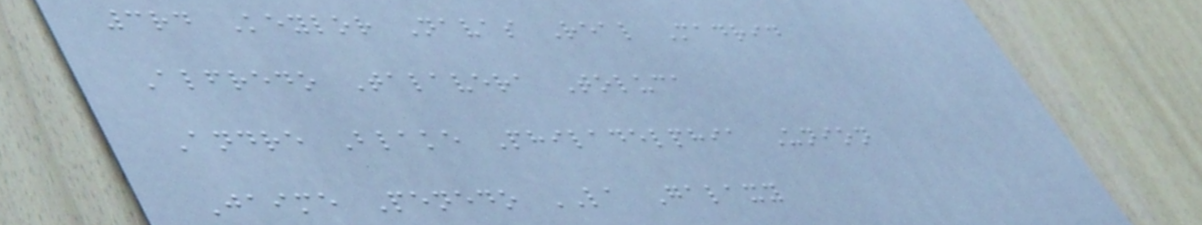3rd Keylor Navas Real Madrid
Alfredo Talavera Toluca
Andre Blake Philadelphia Union
Jaime Penedo LA Galaxy
